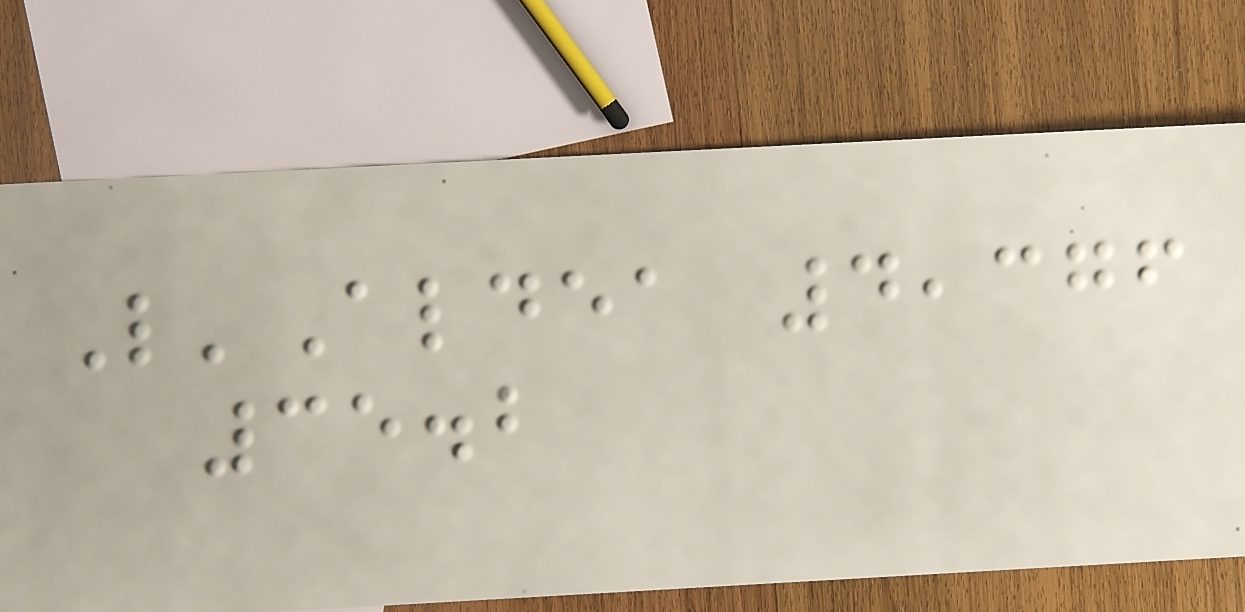L'Aldea 4,376
35.2
